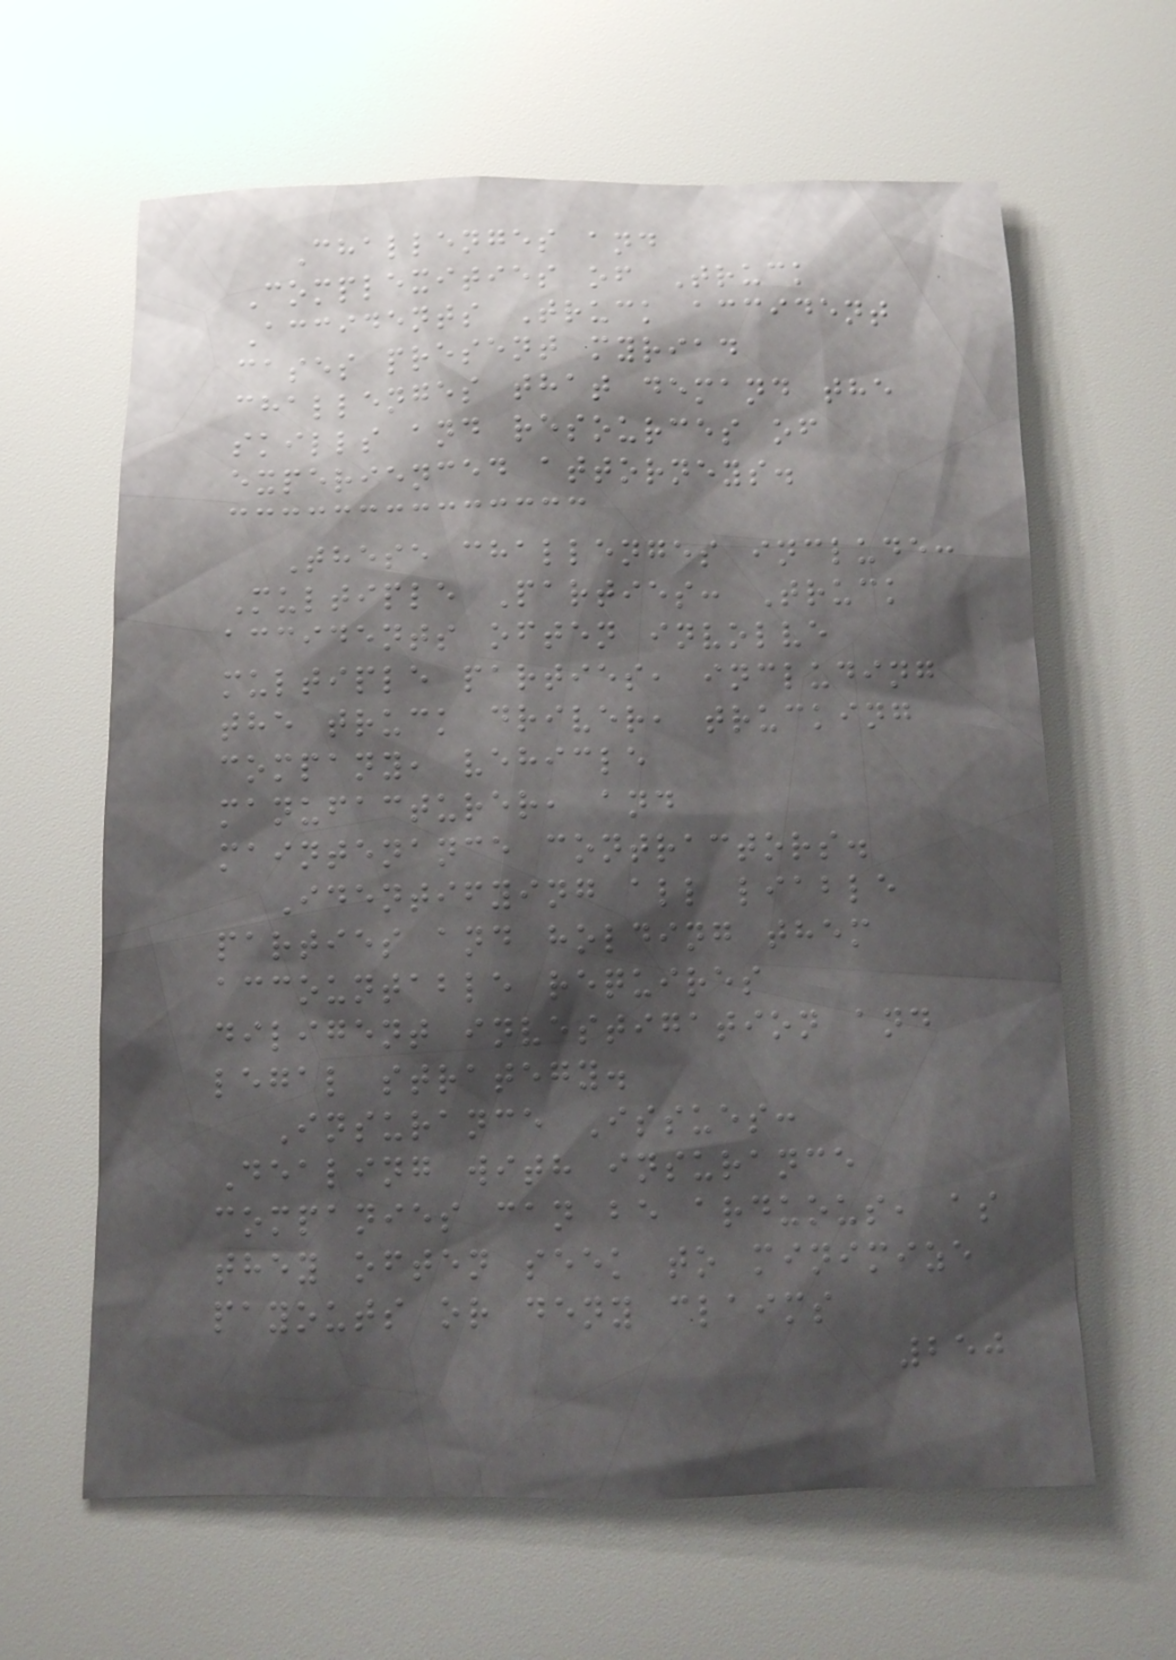Challenges and
Complexities of Truck
Accidents Truck accident
cases present myriad
challenges that demand the
skills and resources of
experienced attorneys.
These challenges include:
Multiple Parties: Truck
accidents often involve
multiple parties, including
the truck driver, trucking
company, vehicle
manufacturer, and
maintenance contractors.
Identifying all liable
parties and holding them
accountable requires
diligent investigation and
legal strategy.
Insurance Issues:
Dealing with insurance
companies can be arduous, as
they often seek to minimize
payouts or deny claims
250
